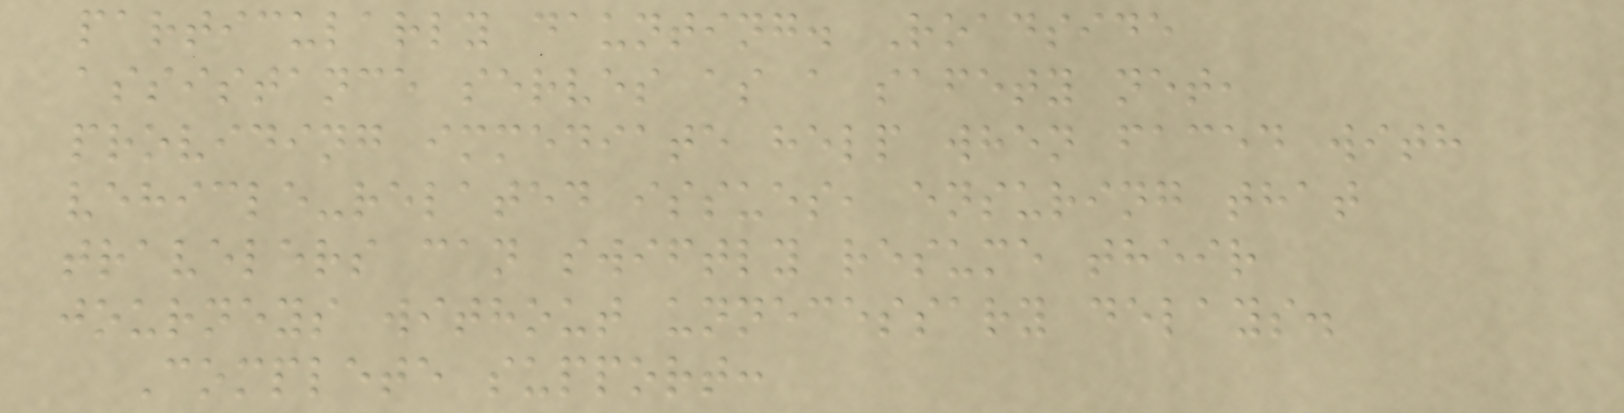particularly daunting. Roadside
assistance serves as a safety net,
providing immediate help when faced with
vehicle-related issues, ensuring that
travelers can swiftly resume their
journeys without unnecessary delays.
Complete support:
